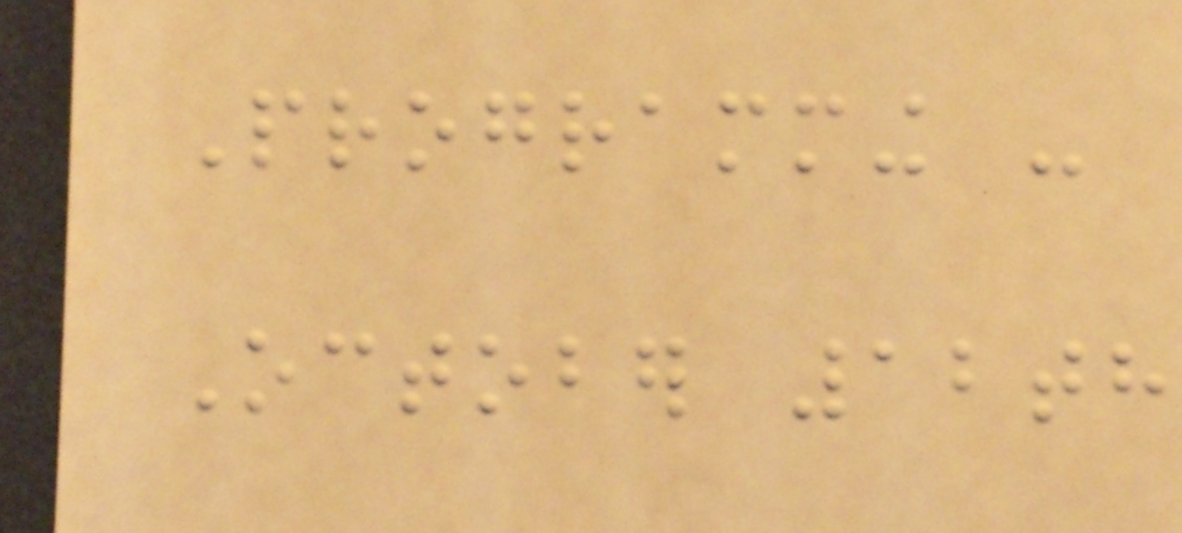Programming -
October 12th
